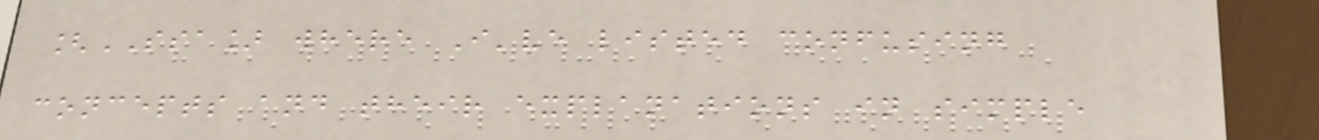[SSA] where I've listed confusing
concepts and their explanations in simple
